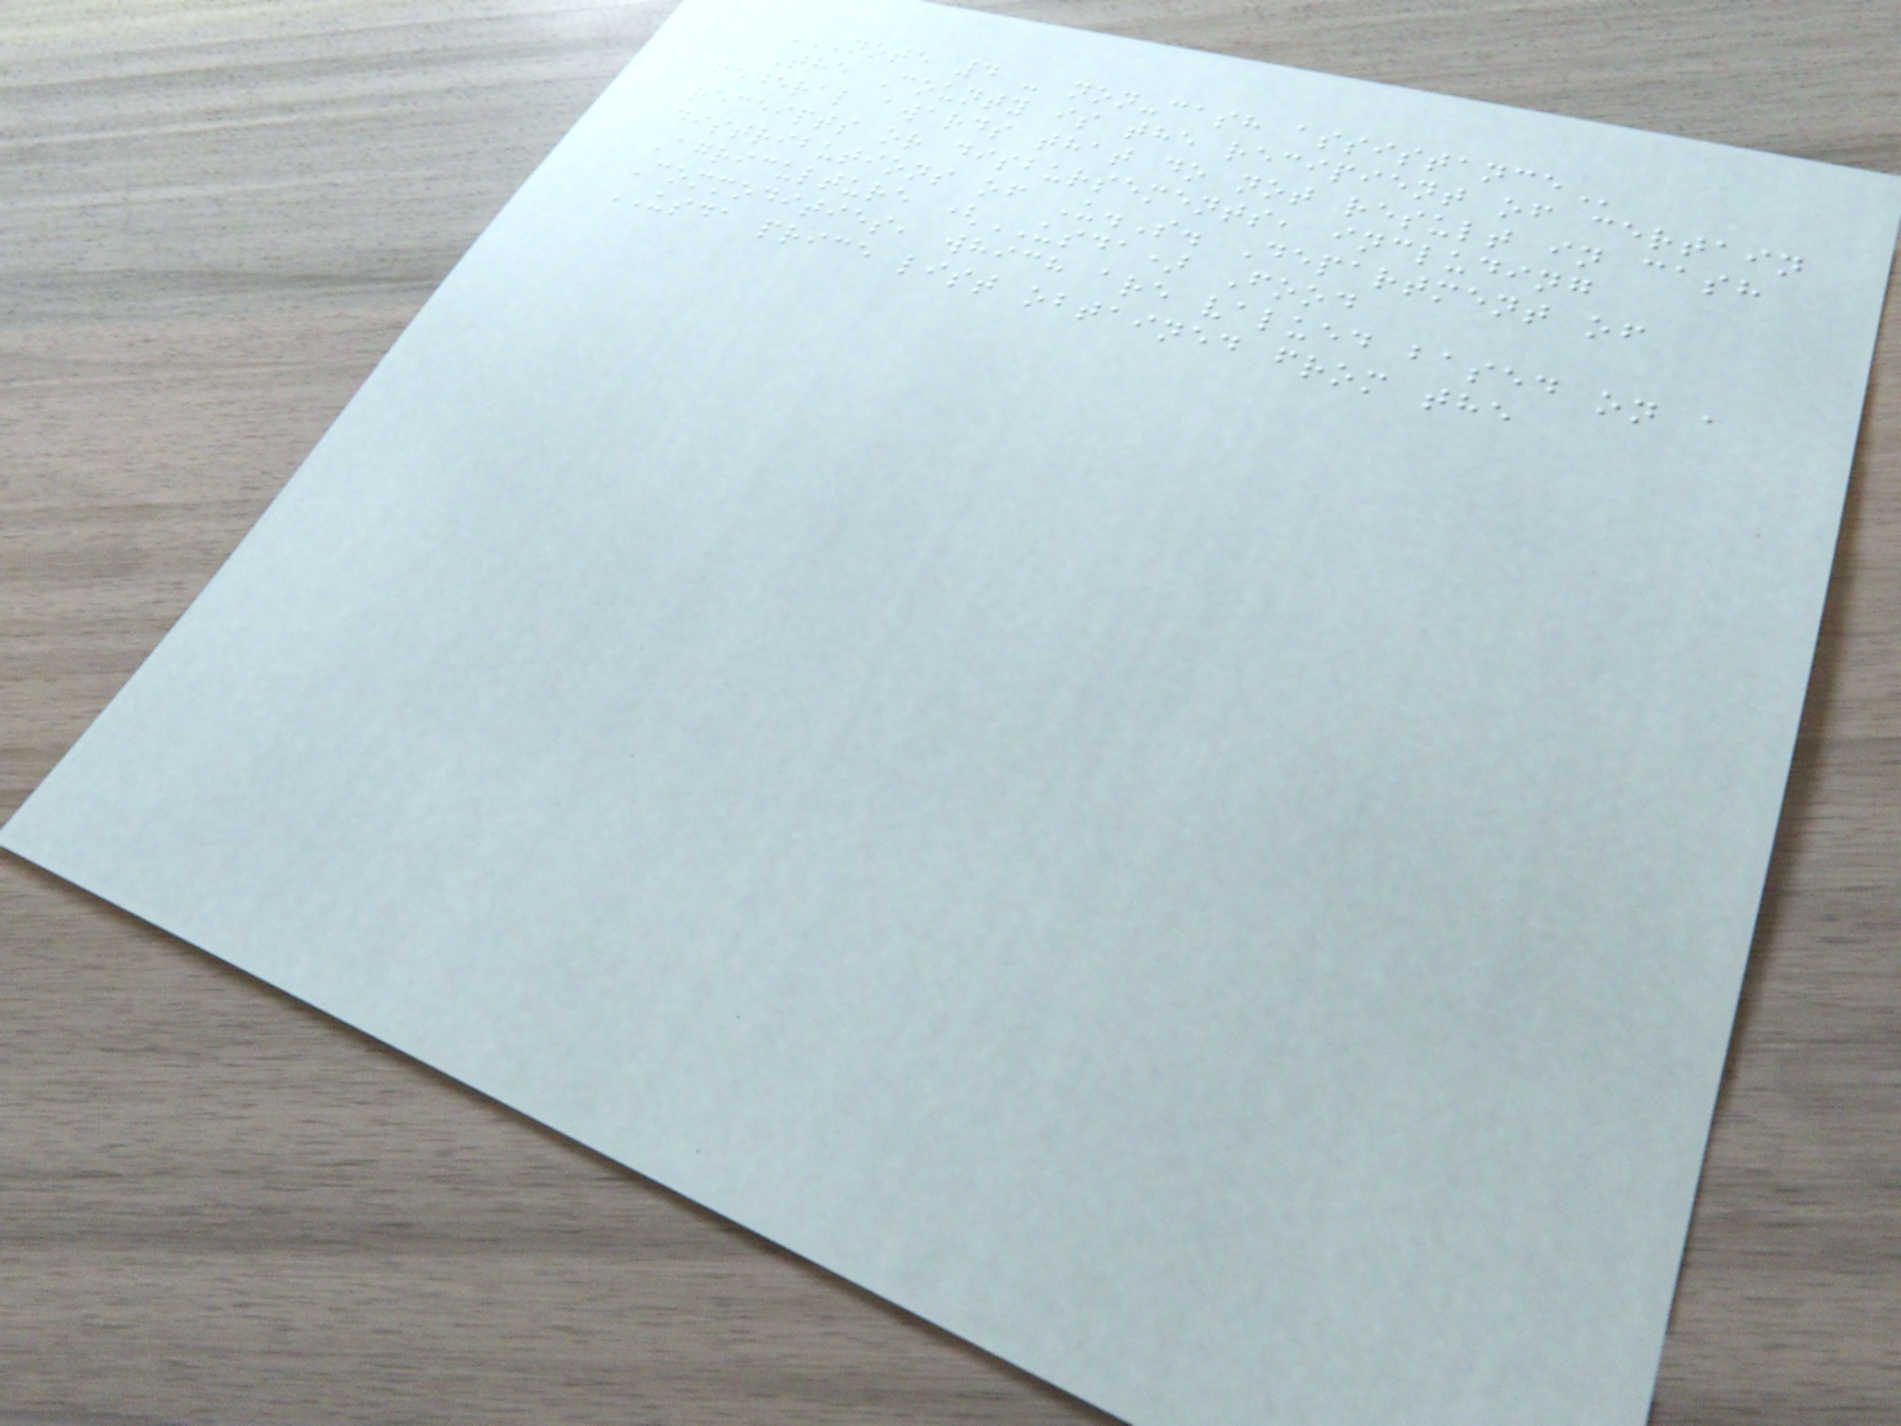NOTE 4 - NON-CASH ASSISTANCE
The County is the recipient of certain
federal awards that do not result in cash
receipts or disbursements, including
distributions of U.S. Department of
Agriculture (USDA) Food
Commodities, which are valued based on a
USDA price list obtained from the
